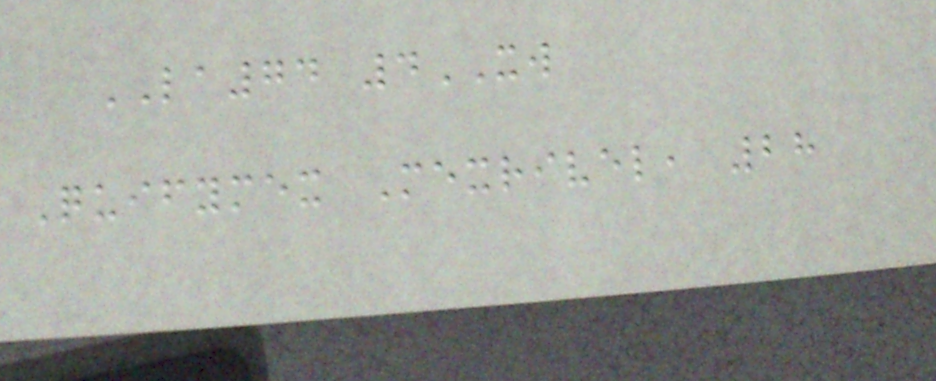LA74 4XW
Quifymex Mexrivel, 28
